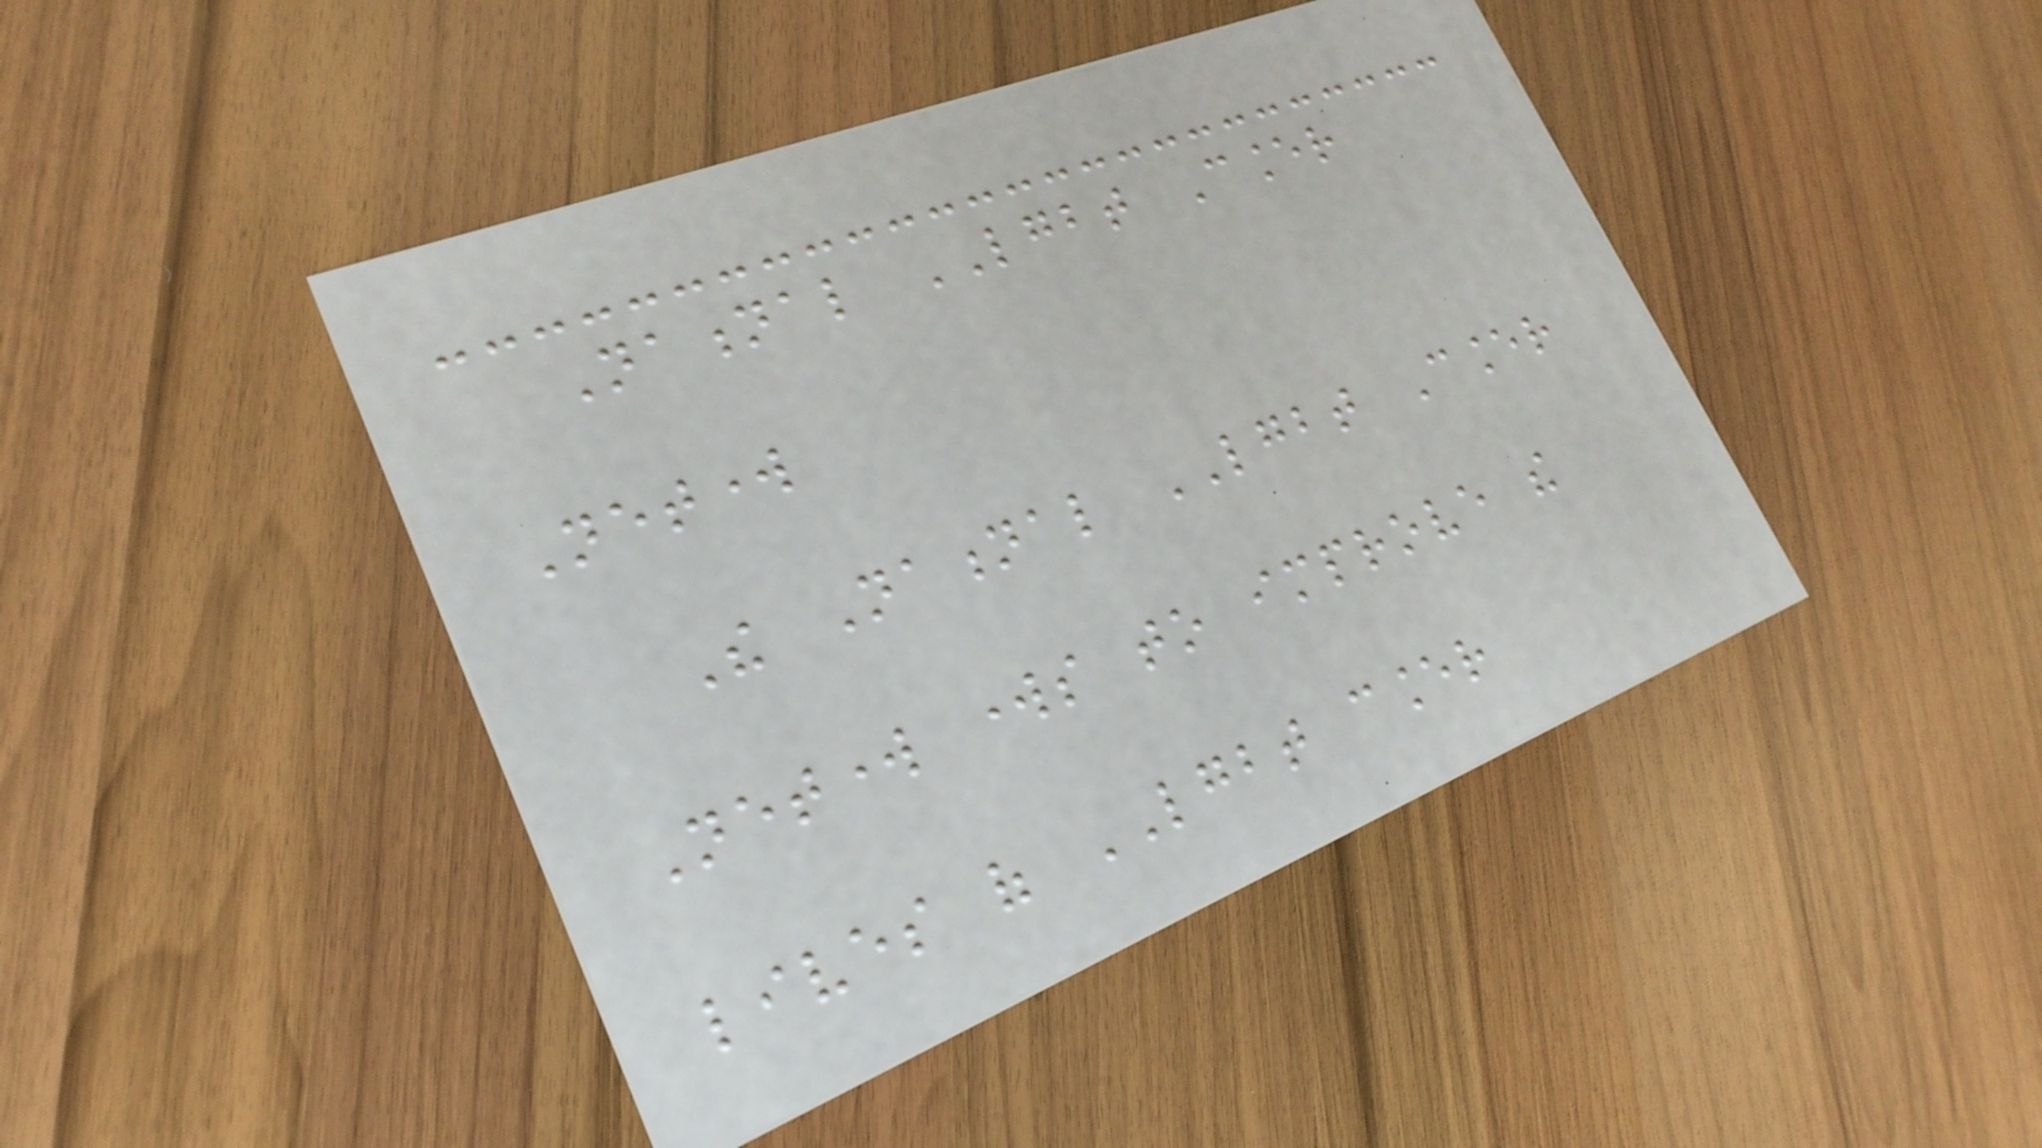National LGBT Cancer
Network
The National LGBT Cancer
Network works to improve the
lives of LGBT cancer
